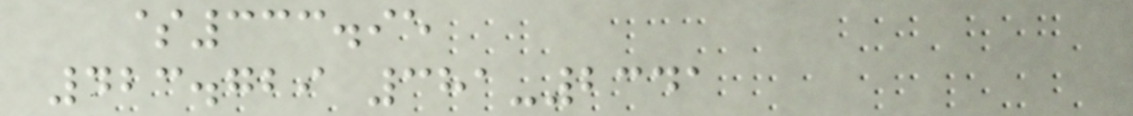$333.95
423.729 381-2341
